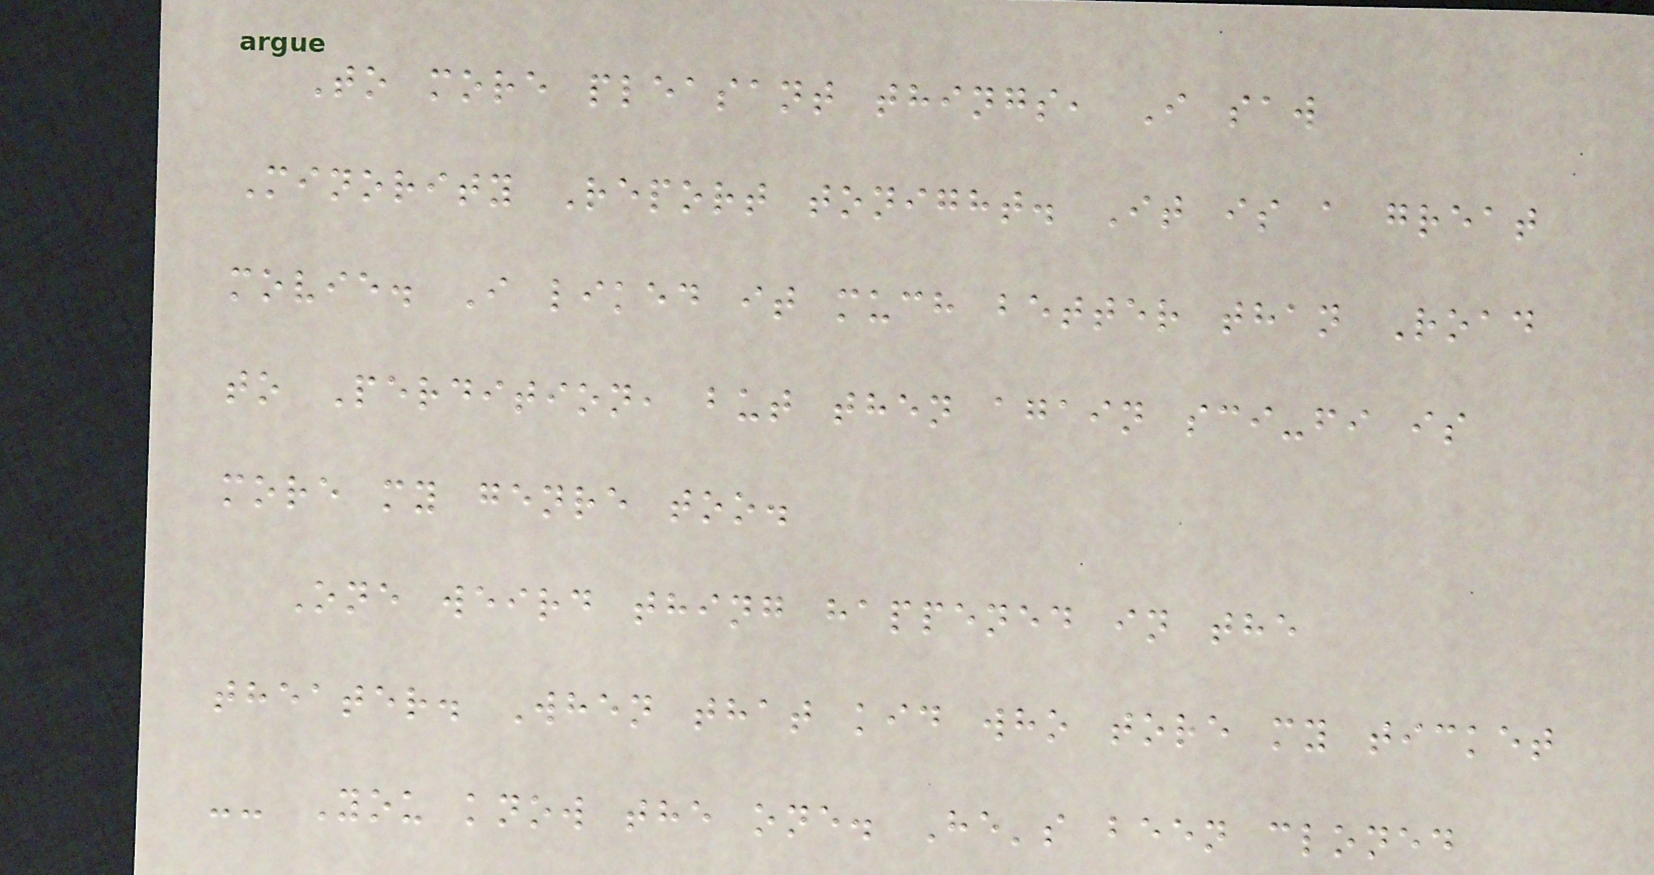To more pleasant things, I saw
Minority Report tonight. It is a great
movie. I liked it much better than Road
to Perdition, but then again sci-fi is
more my genre too.
One weird thing happened in the
theater. When that kid who tore my ticket
-- You know the one. He's been cloned
